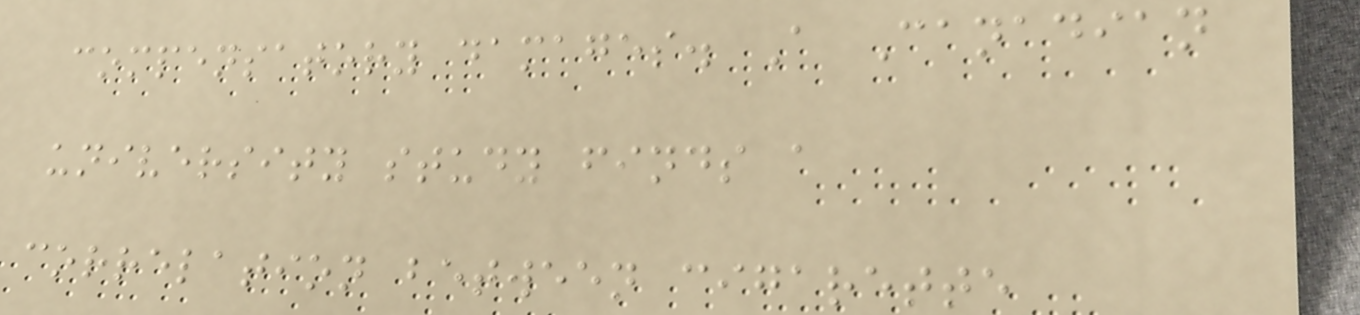compensatory damages. A Canadian
university study finds a
correlation between cigarette
